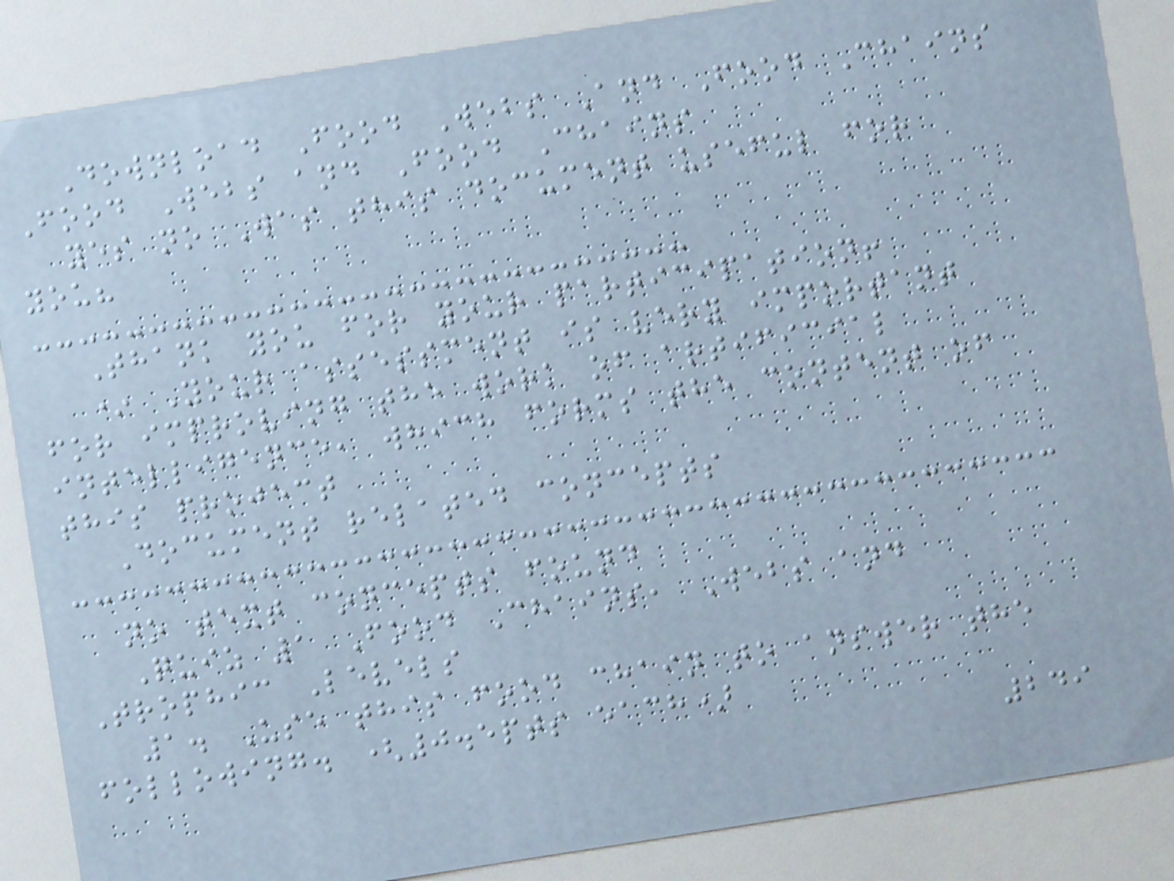Download Food Webs And Food Chains
Food Webs and Food Chains
yes no Was this document useful for
you?
Thank you for your participation!
* Your assessment is very important
for improving the work of artificial
intelligence, which forms the content of
this project
Document related concepts
no text concepts found
Quiz 1 Food Chains, Webs and
Trophic Levels
1. Use this food chain to answer the
following. (0.5pts each)
249
